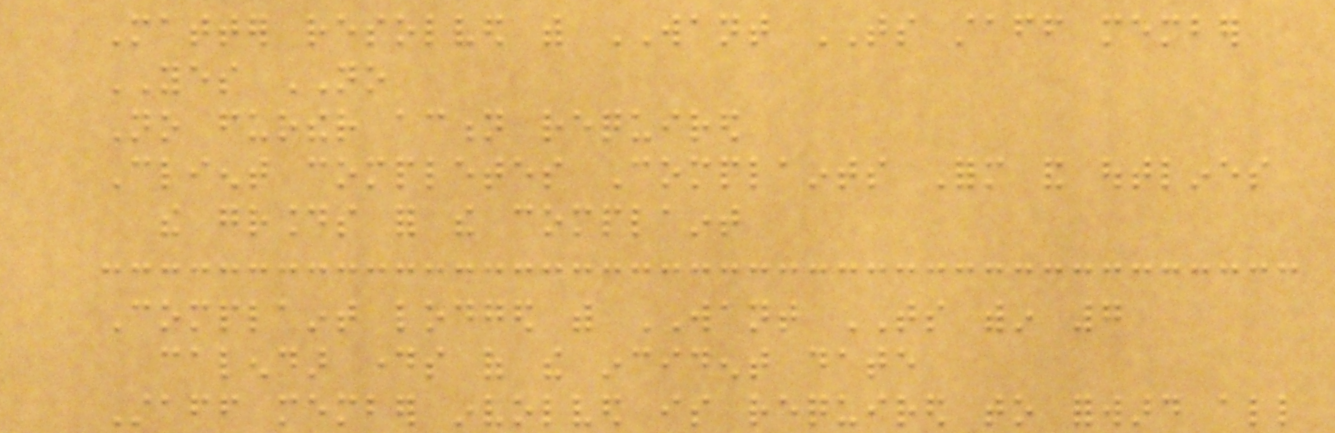Matter resolved with WANT TS staff member
YES NO
No further action required
Client completes Complaints Form and outlines
the grounds for the complaint
Complaint lodged with WANT TS within 7
calendar days of the incident date
Staff member involved is required to forward all
